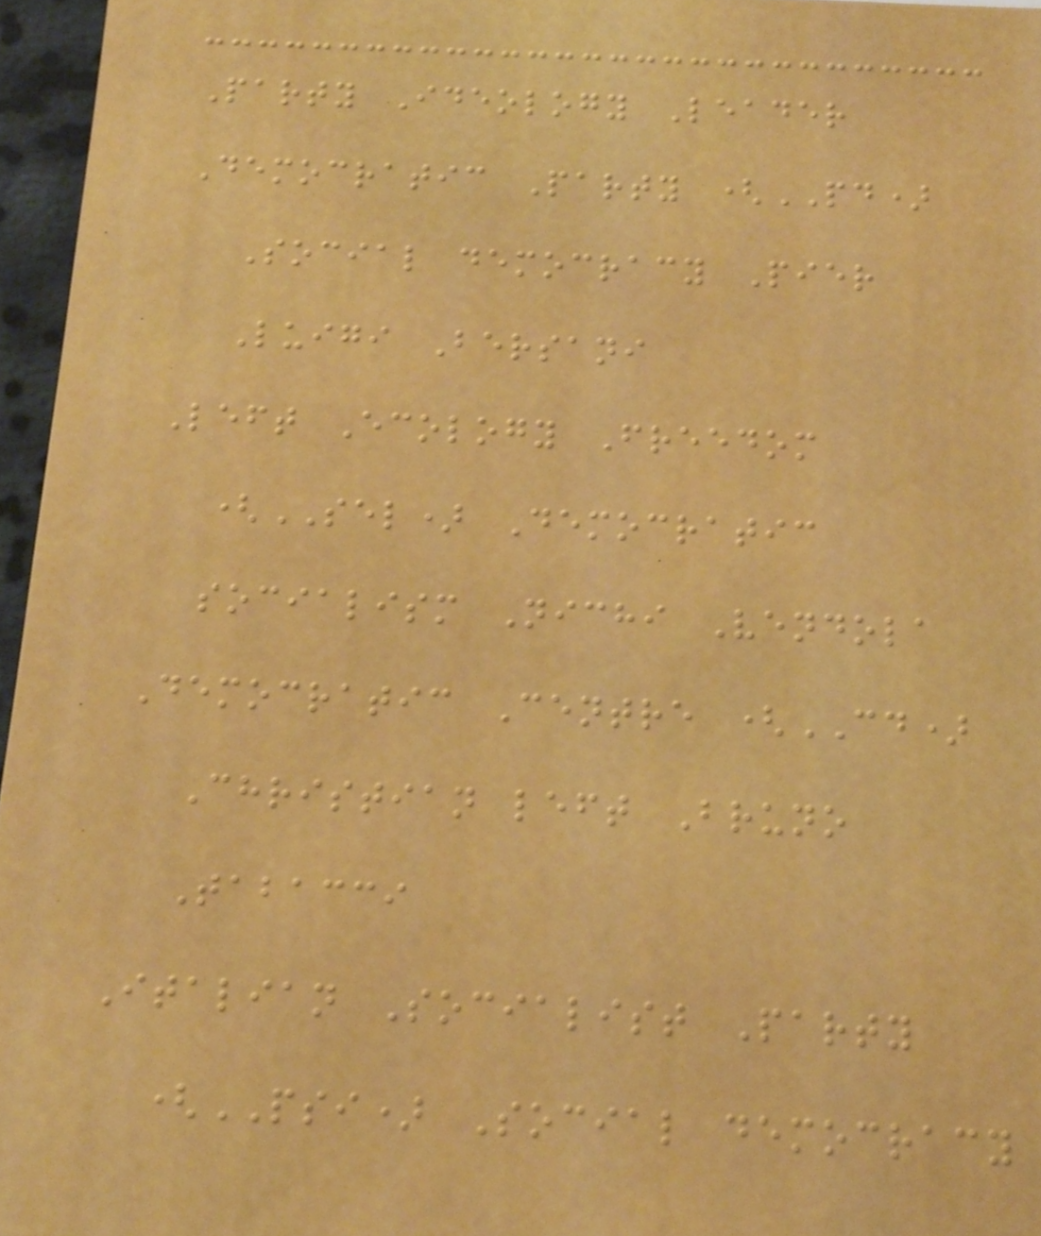Party Ideology Leader
Democratic Party (PD)
Social democracy Pier
Luigi Bersani
Left Ecology Freedom
(SEL) Democratic
socialism Nichi Vendola
Democratic Centre (CD)
Christian left Bruno
Tabacci
Italian Socialist Party
(PSI) Social democracy
